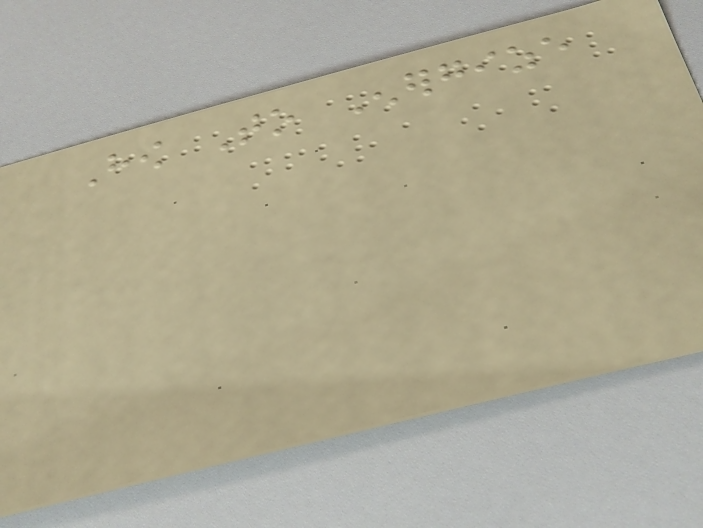How To Energize
